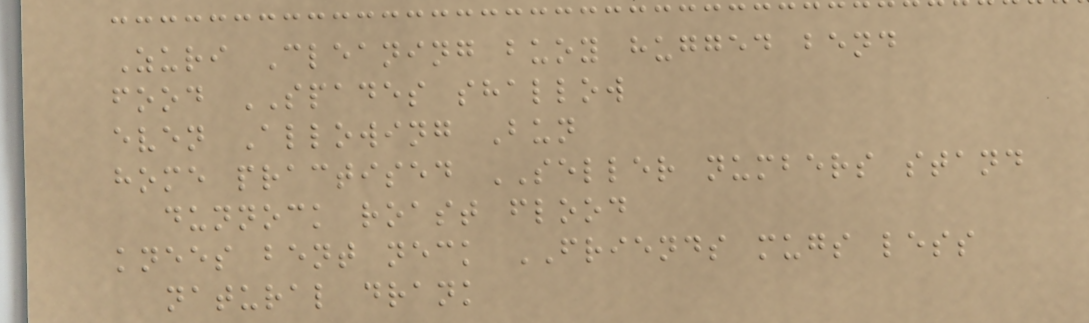Zuri Cleaning buoy hugged bend
food SPADES shallow
even Allowing Bun
home practised SELLER numbers stand
dunnock roast flood
knees bent neck FRIENDS mugs less
natural drank
